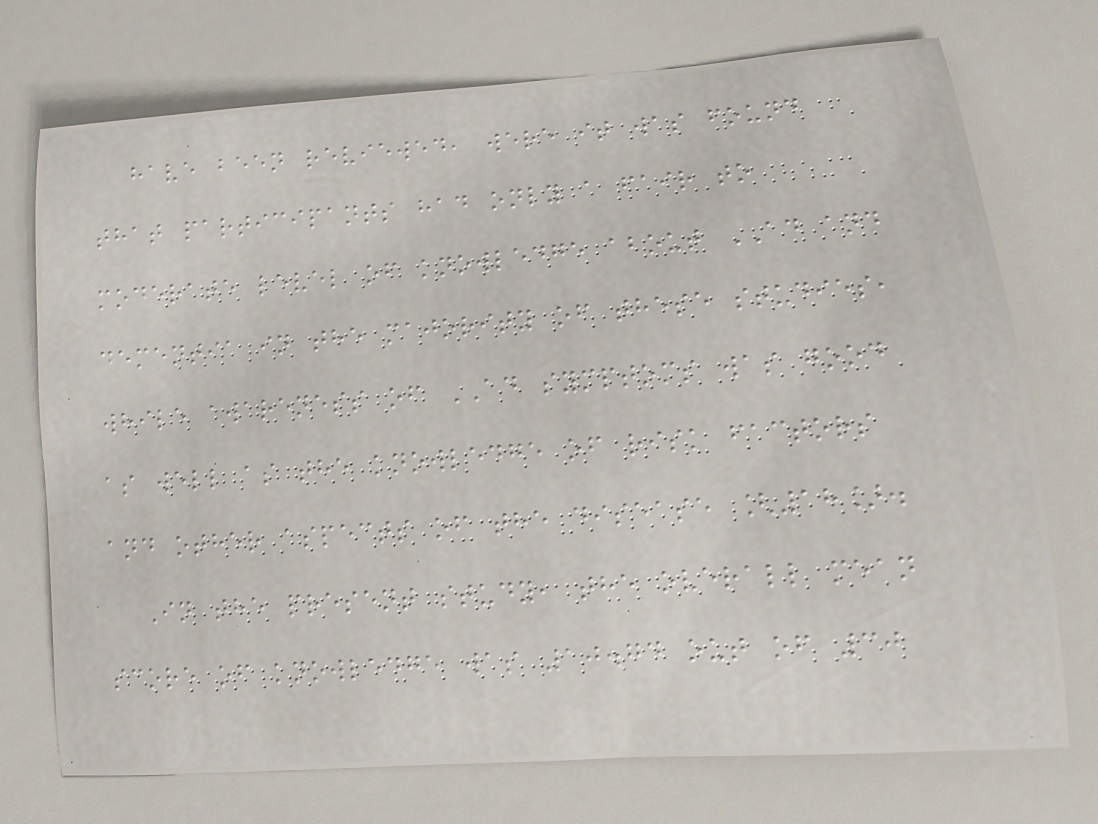have been reviewed, were it was found
that participants had only a fair to
moderate level of knowledge about AD and
dementia in the majority of these studies,
while awareness of AD symptoms was good
as well as the knowledge of risk factors
and other aspects of the disease [18].
In the present study, the overall mean
score of knowledge was 10.74 out of 30
